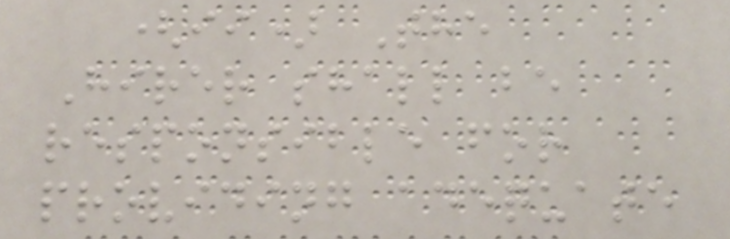(ii) The
Hirer shall be
responsible for
providing adequate
